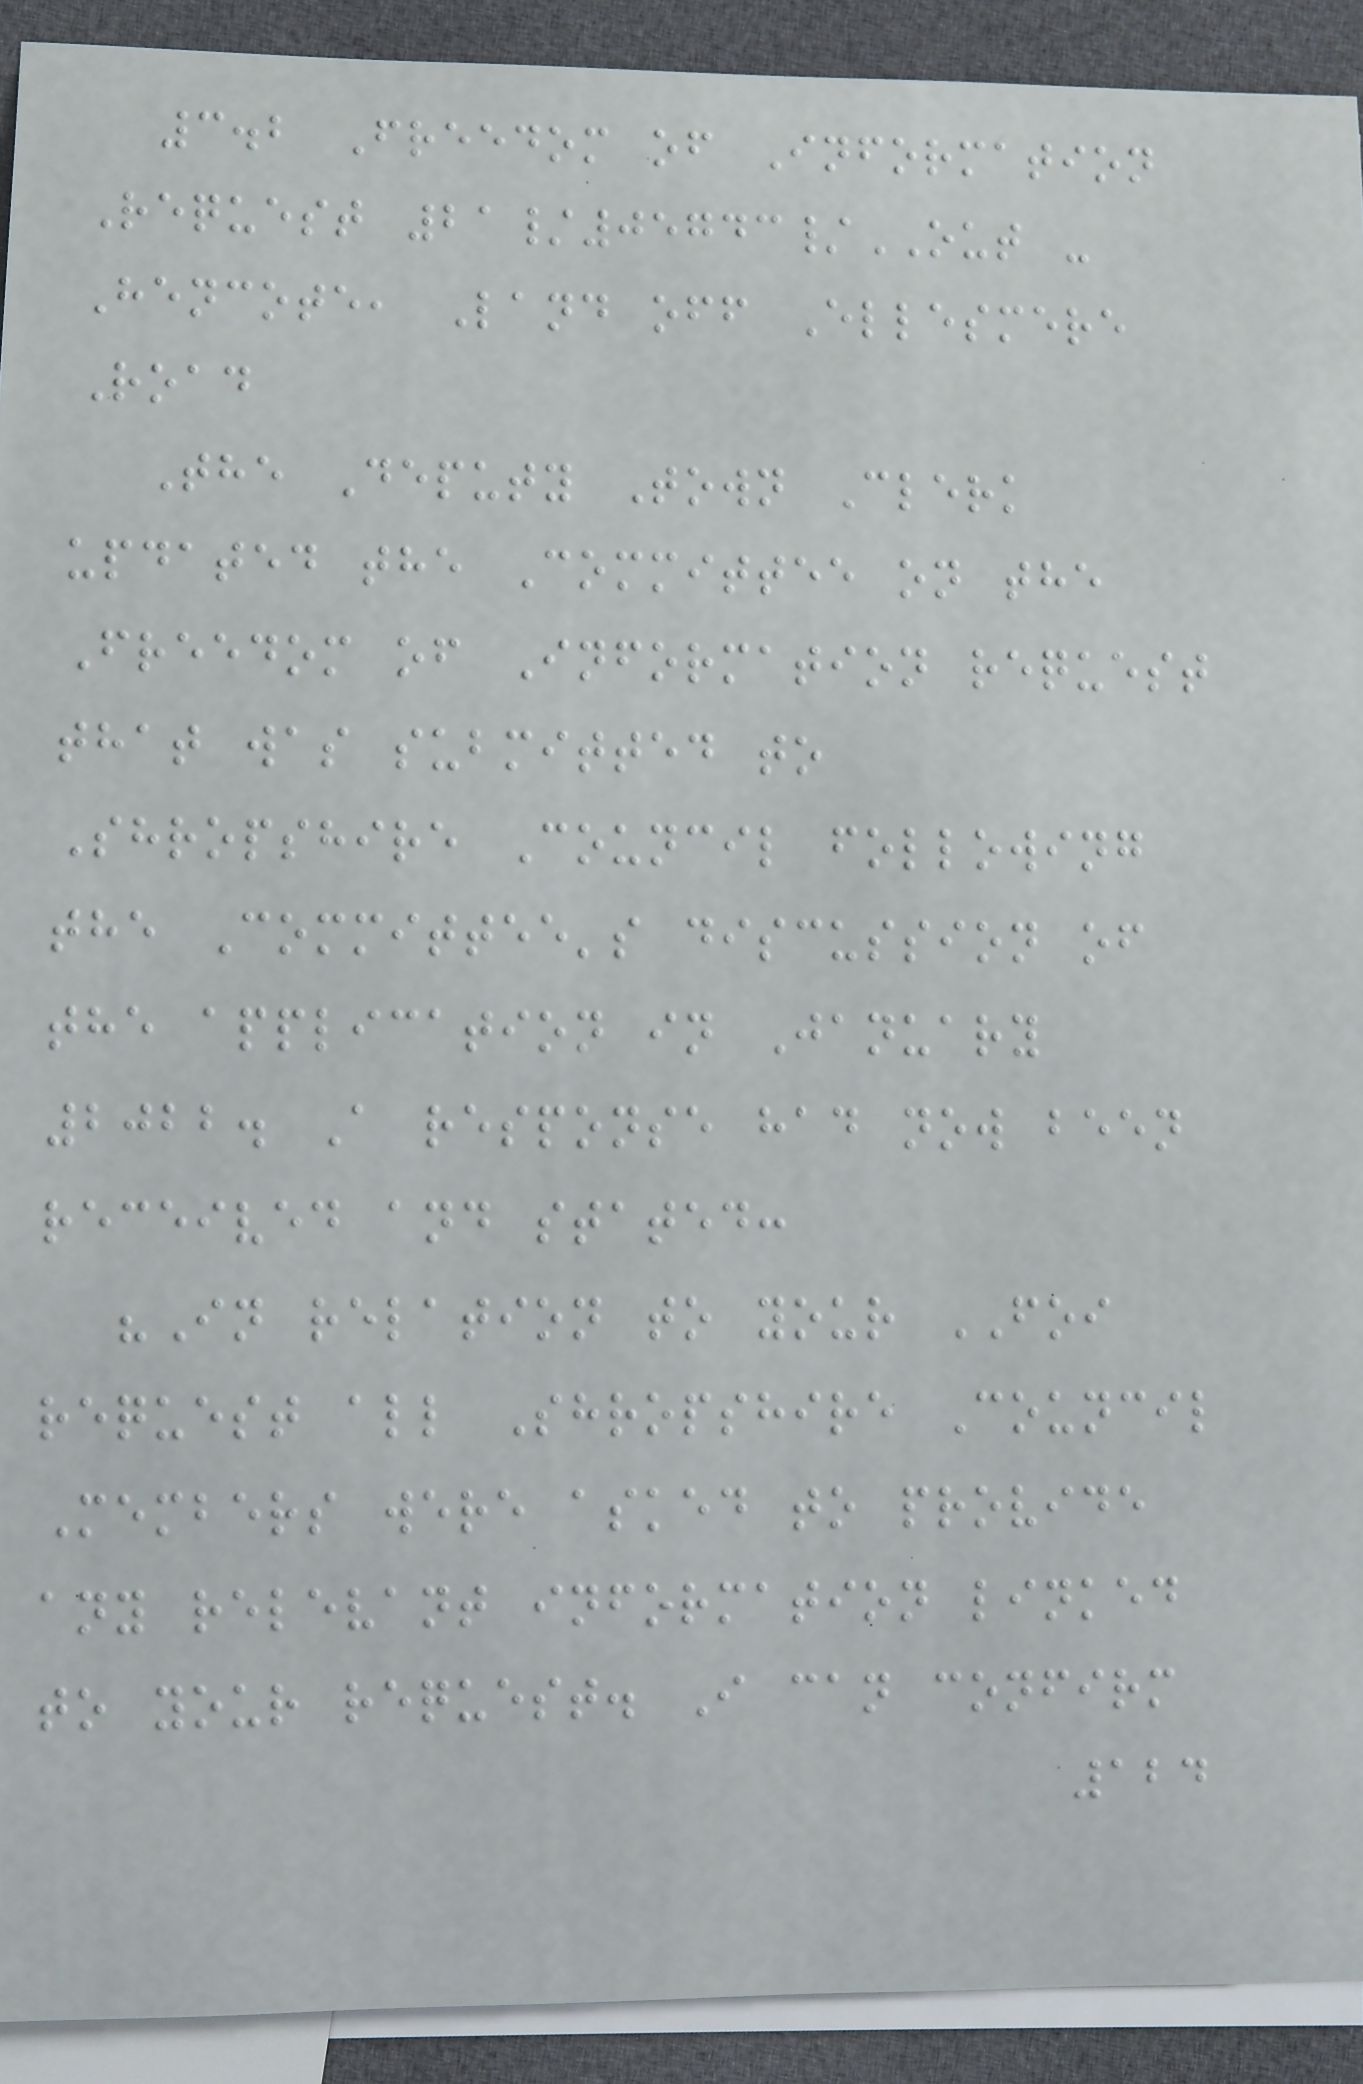3.2 Freedom of Information
Request 21/05743/OUT -
Hencote, Land off Ellesmere
Road
The Deputy Town Clerk
updated the Committee on the
Freedom of Information request
that was submitted to
Shropshire Council following
the Committee's discussion of
the application in January
2022. A response had now been
received and stated:
"In relation to your FOI
request all Shropshire Council
Members were asked to provide
any relevant information linked
to your request. I can confirm
124
